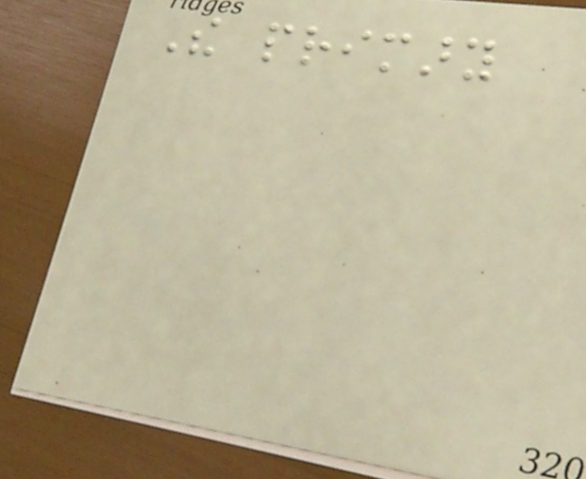The primary
